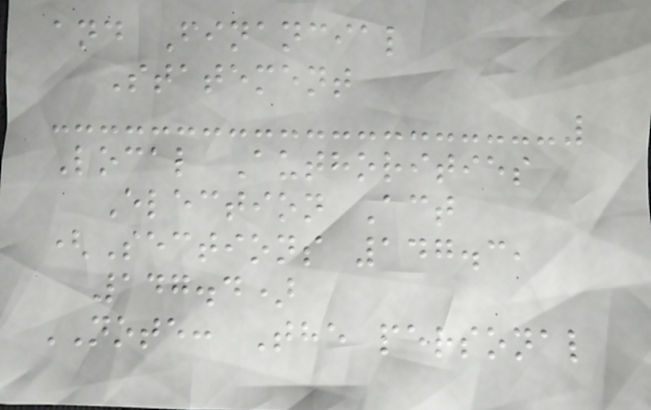and Financial
Statement
Local Authorities
Election Act
(Sections 147.3,
147.4)
NOTE: The personal
